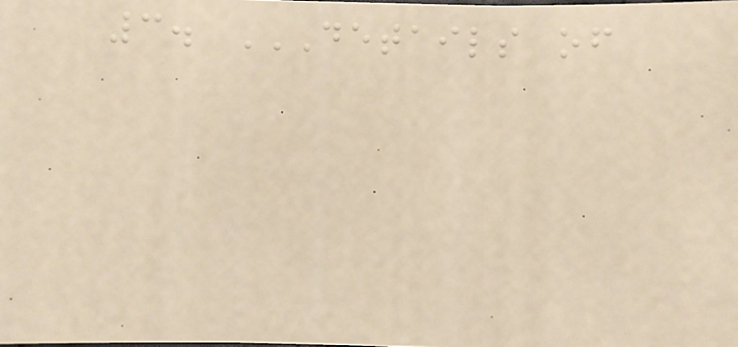3. DETAILS OF
